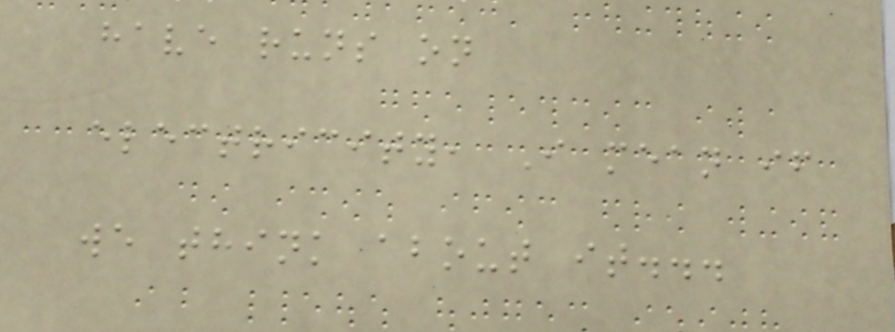have runs on
electricity, I mean if
we think about it...
